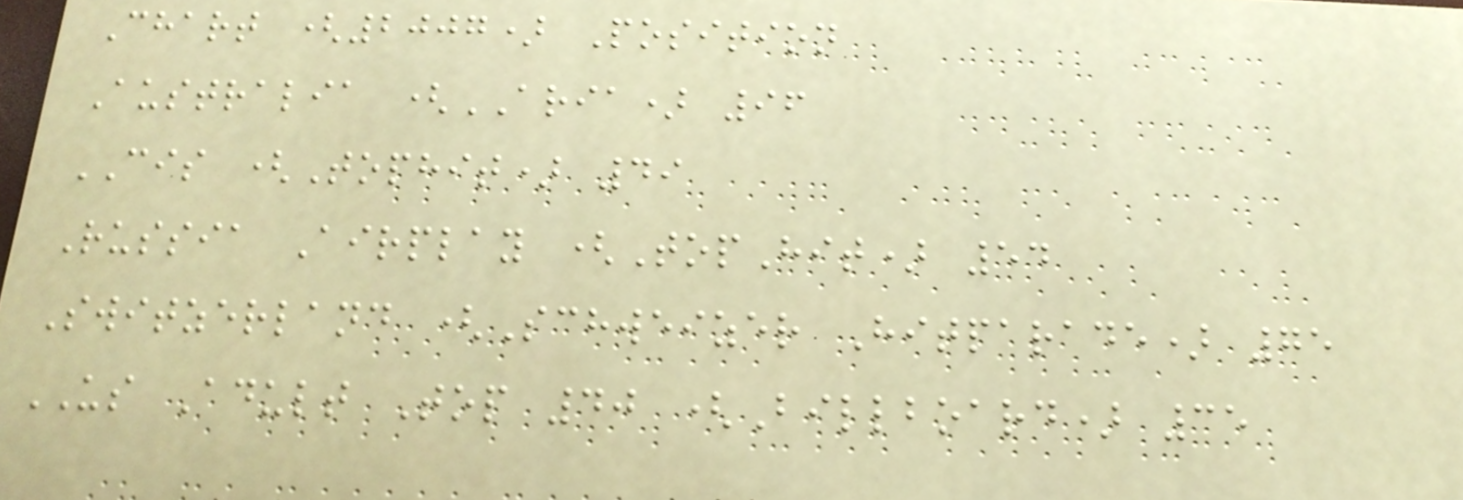Chart (2007) Position
Australia (ARIA) 96
CIS (Tophit) 49
Russia Airplay (TopHit) 54
Switzerland (Schweizer Hitparade) 75
US Adult Top 40 (Billboard) 35
